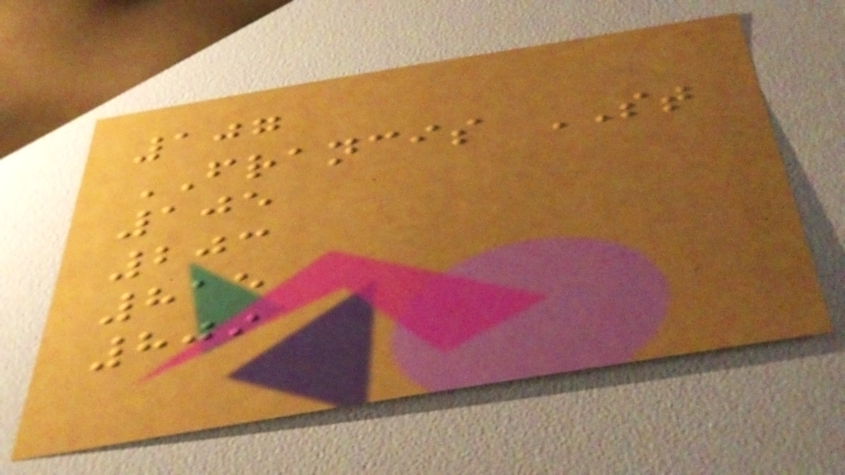107
FRANCIS ST
105
203
815
809
